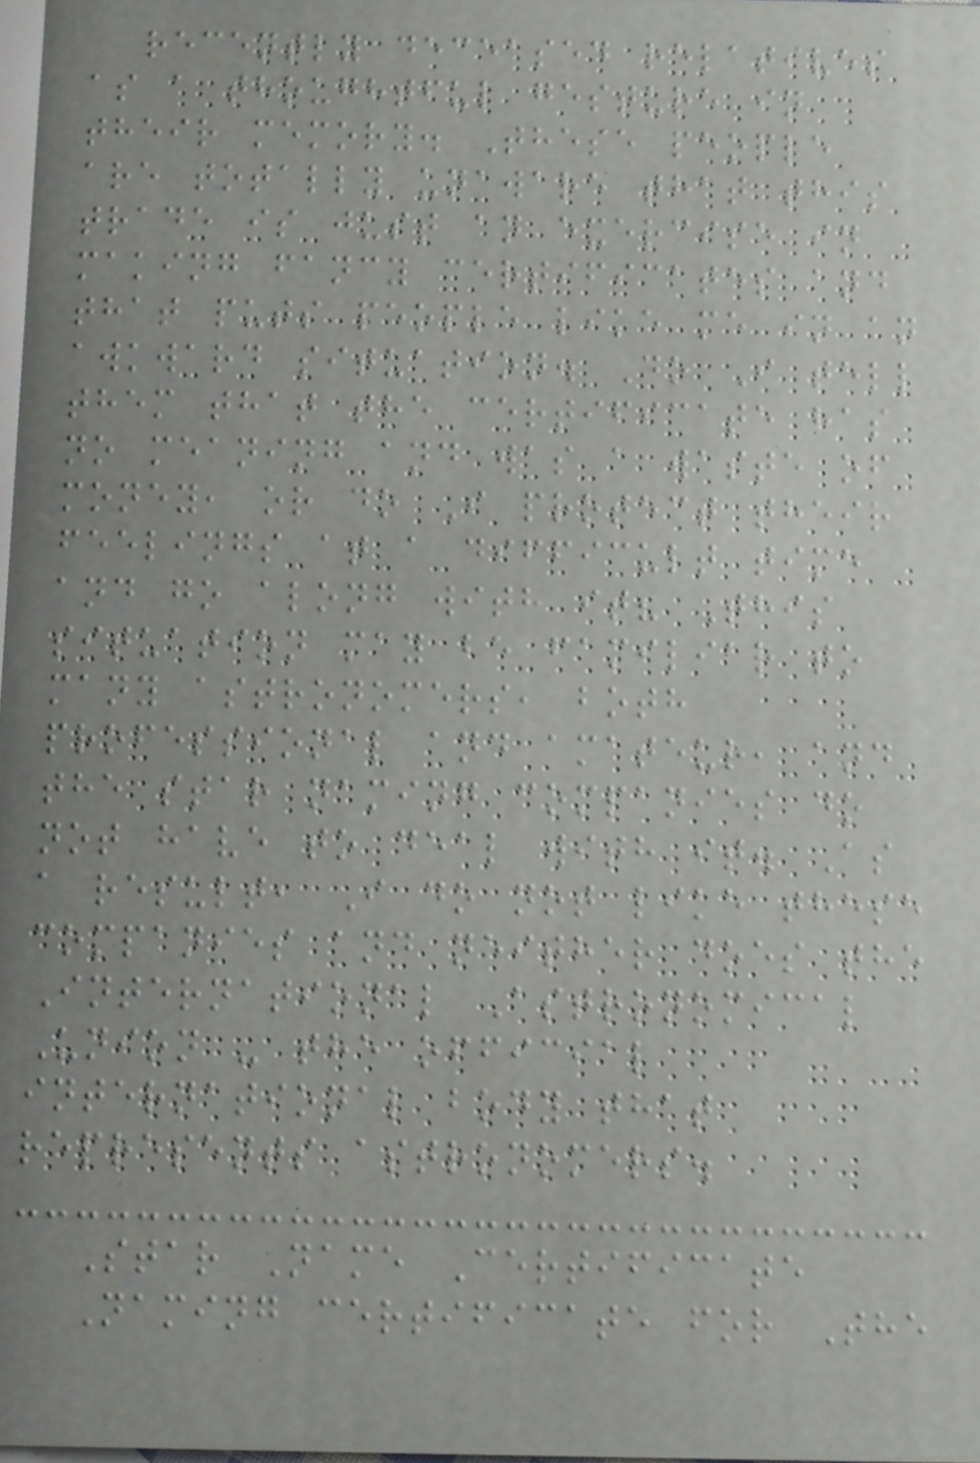recently deceased relatives
as a thoughtful gesture in
their memory. These people
are totally unaware that this
trade is just an exercise in
making fancy certificates and
that puts people like me in an
awkward situation. Do I tell
them that the certificate has
no meaning and was a waste of
money, or do I protect their
feelings at a difficult time
and go along with it? This
situation may be familiar to
many astronomers, both
professional and amateur, and
the star naming companies do
not have to deal with it. As
a result, I do not like these
companies and neither does the
International Astronomical
Union - the official
international body that
represents astronomers.
Star Name Certificate
Naming certificate for The
